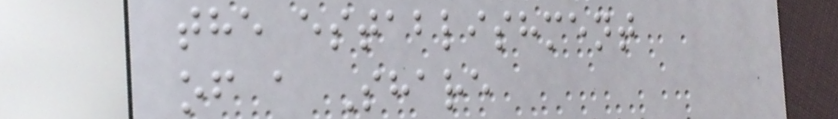the establishment
of a Share
